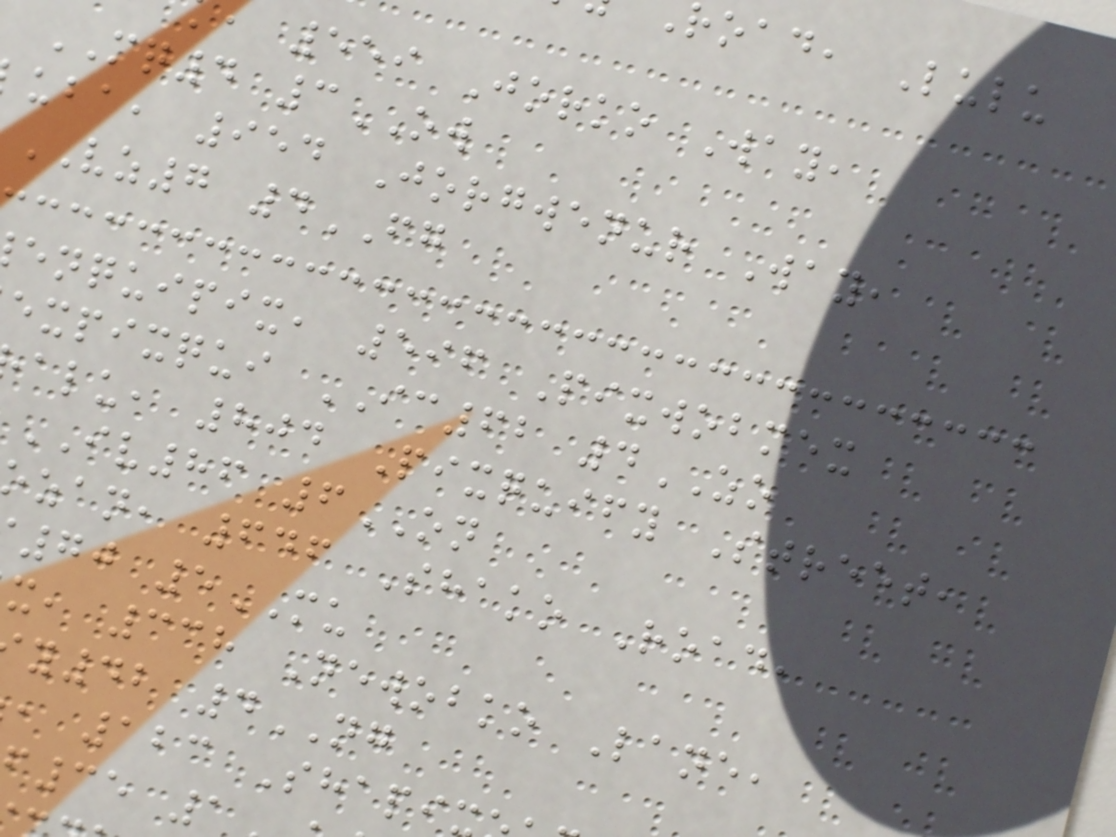road, Lulu
, 559 Jorko Way,
MQ4 3OW
uba, 954 Jorgwenur Way,
VZ7 4FG
enquipix, 596 Pixwobmex
expixqui IC62 4ZO
alu, 804 Pixquify Street,
IV86 6ON
zan, 646 Shako Road,
70 5MU
x, 338 Newobko Lane,
y42 4NG
, 123 Shapi
35 1
